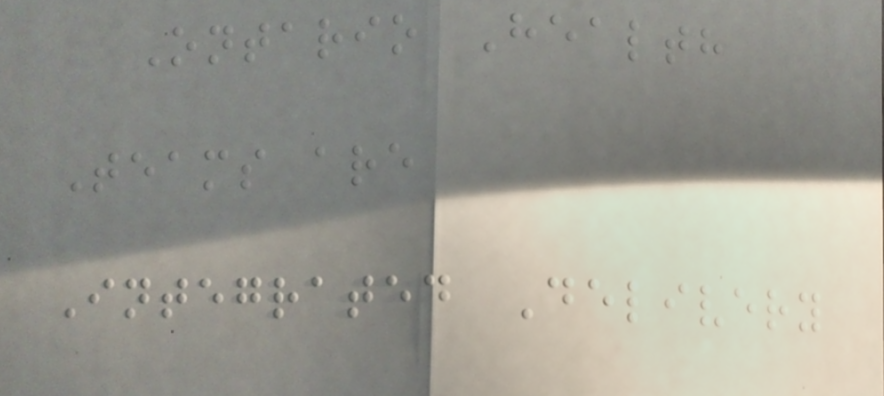Ontario Health
Teams are
Integrated Delivery
